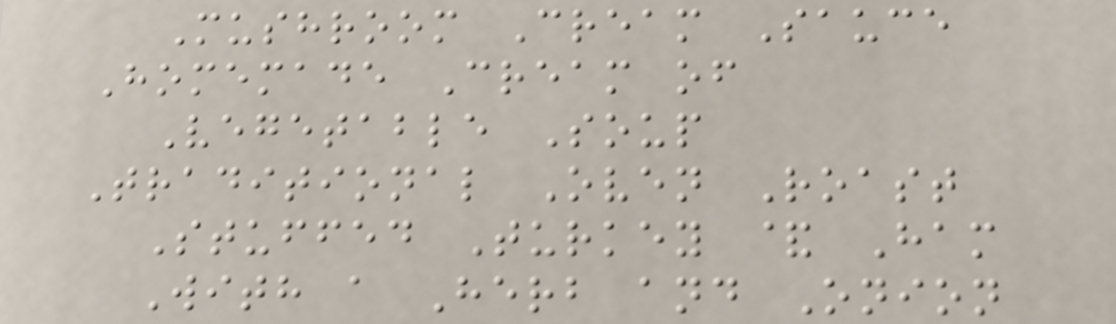Mushroom Cream Sauce
Homemade Cream of
Vegetable Soup
Traditional Oven Roast
Stuffed Turkey & Ham
With a Herb and Onion
